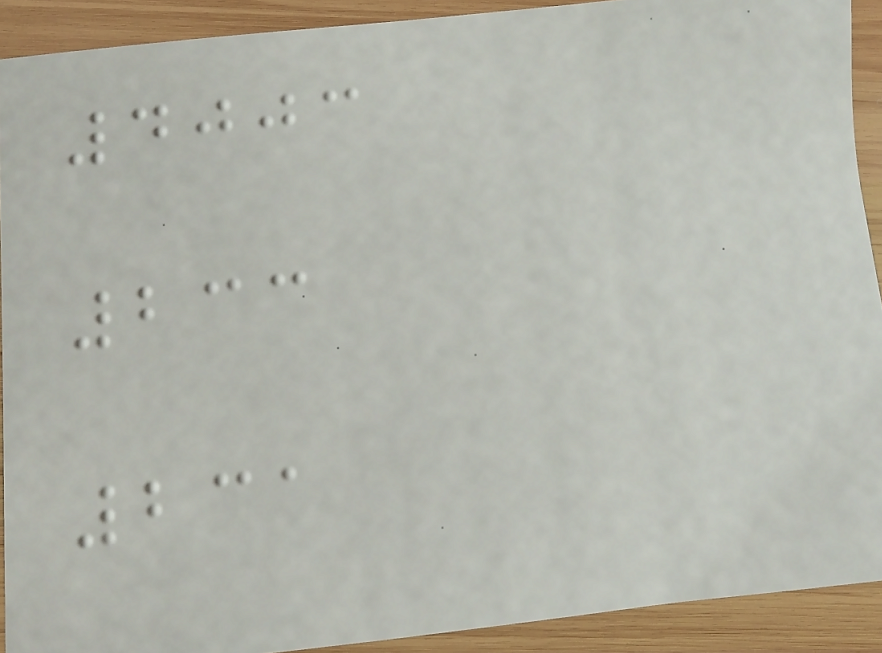4003
233
231
